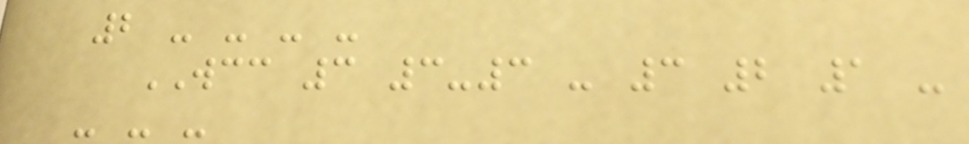2 - - - -
WCC 3 3-3 - 3 2 1 -
- - -
